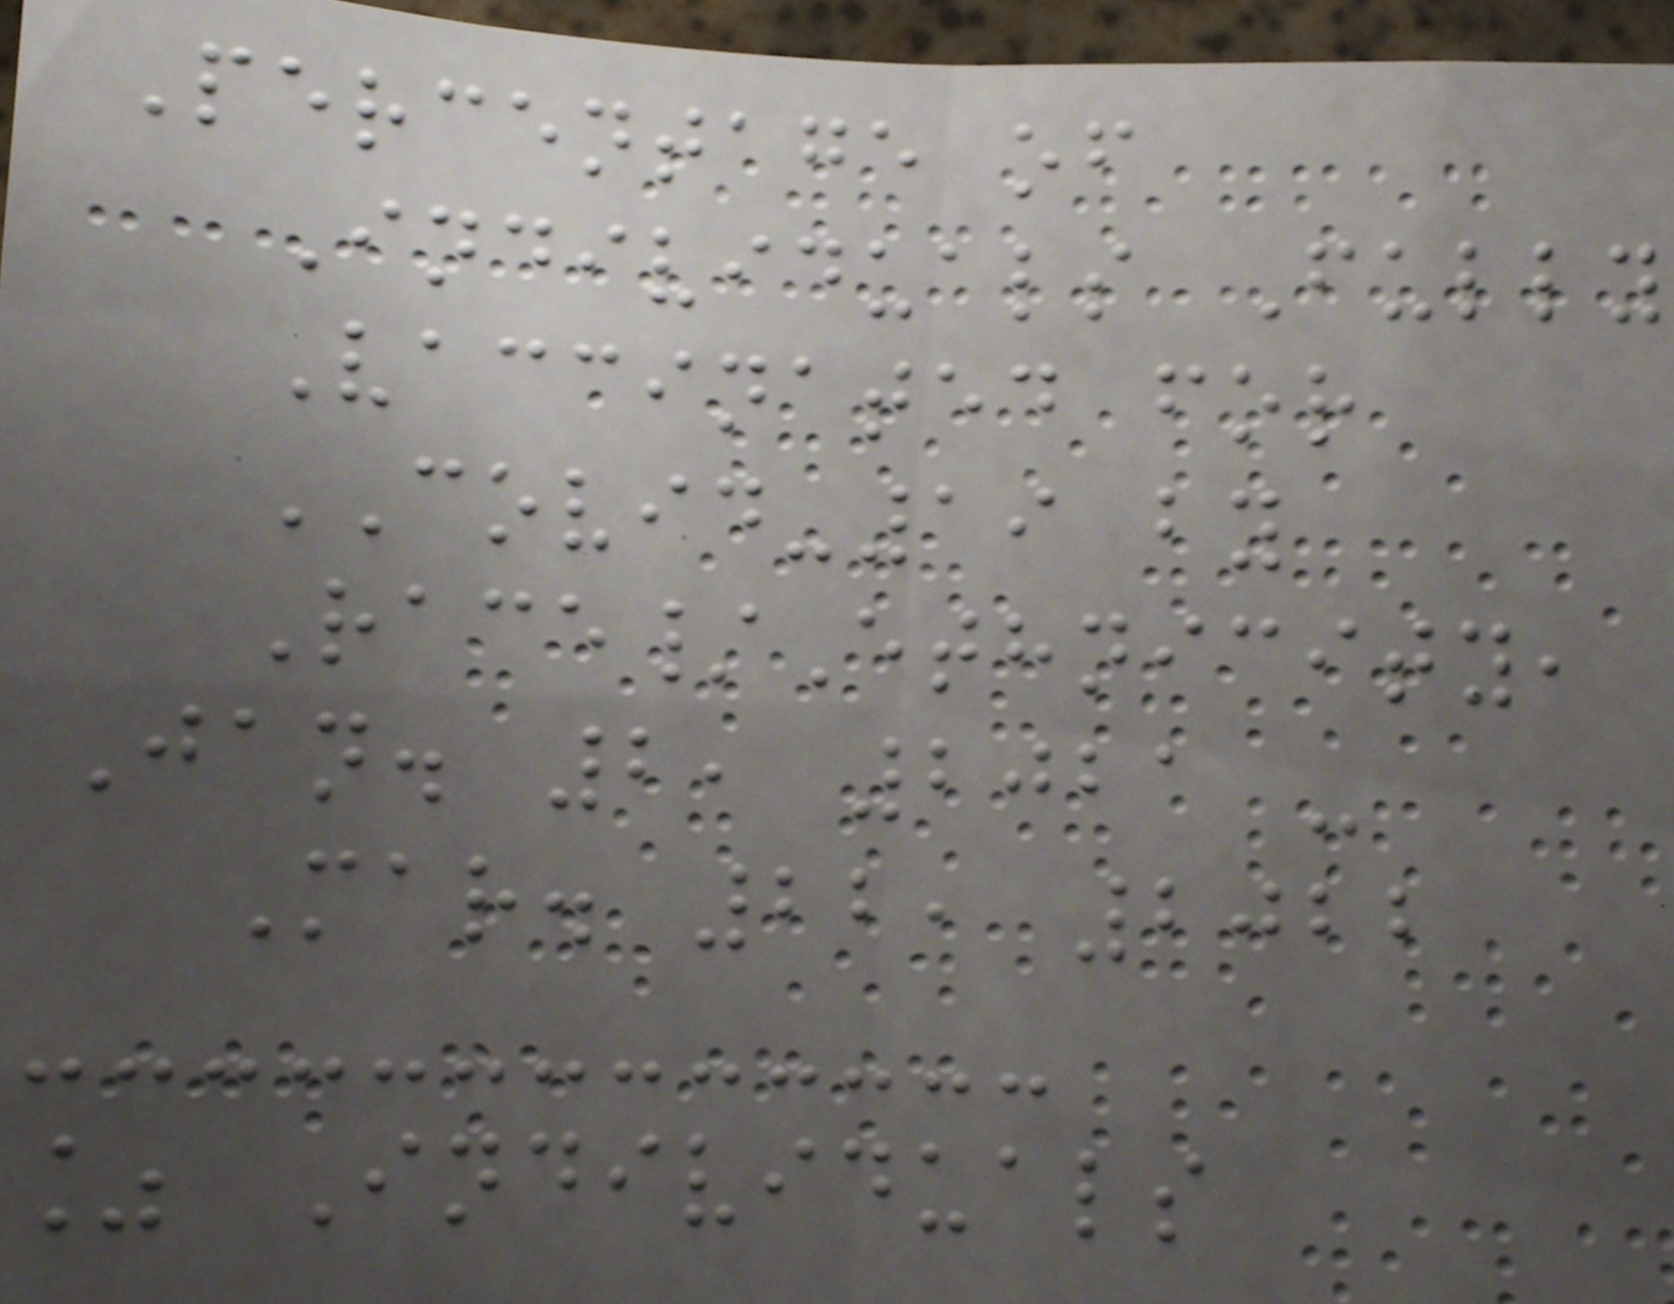Percentage of
Individuals Fully
Vaccinated for
COVID-19 by
Race/Ethnicity,
Jan. 2, 2021 -
Mar. 22, 2022
% Individuals
